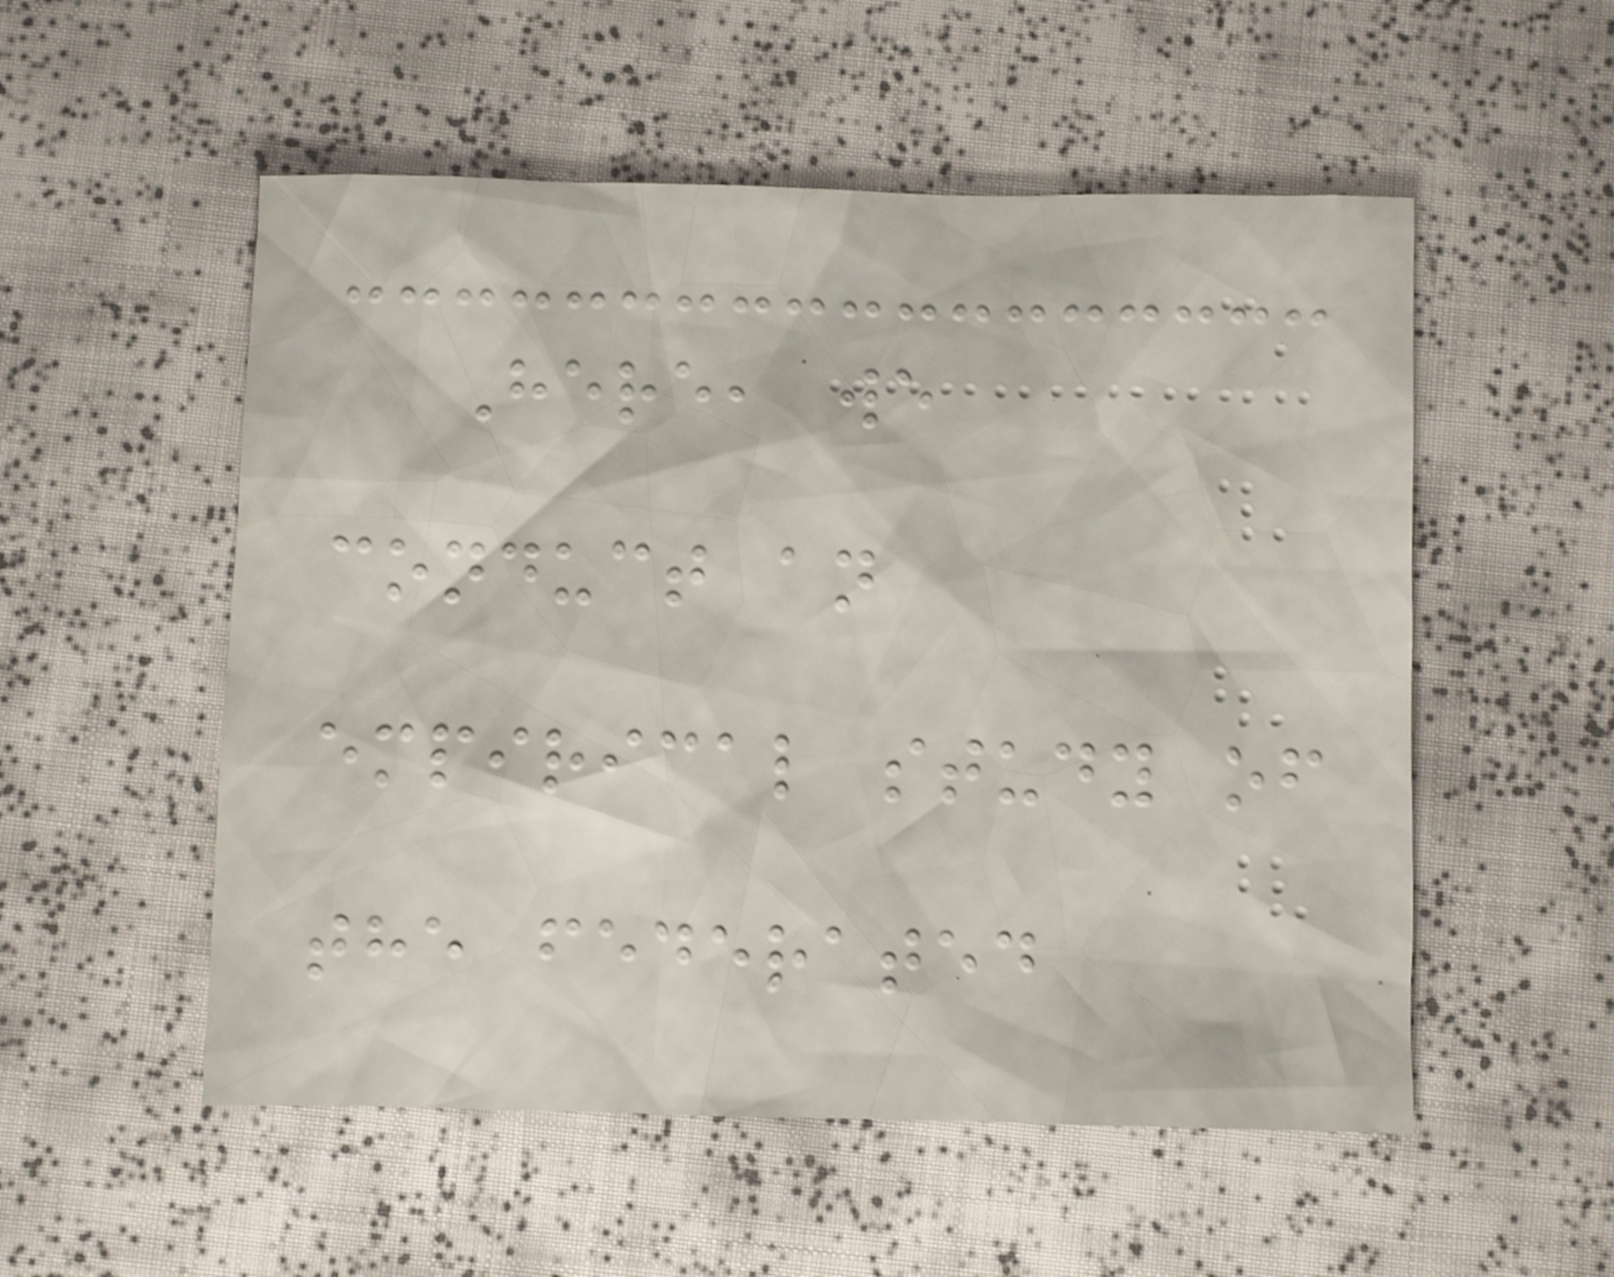Here, we
conduct an
empirical study of
the federated
